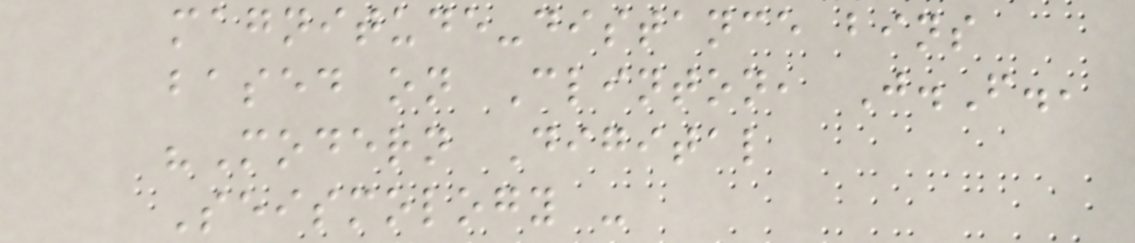magnitude-distance bins
based on Clinton, J.F.,
"Modern Digital
Seismology -
